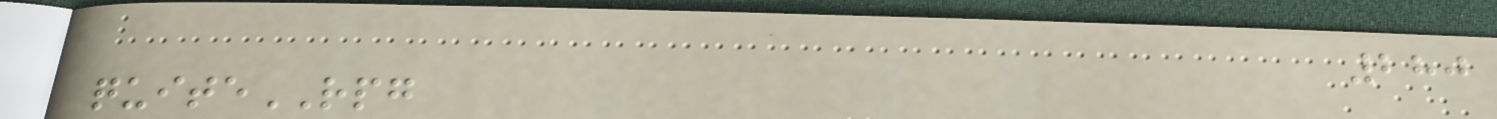280
quiteRPG
